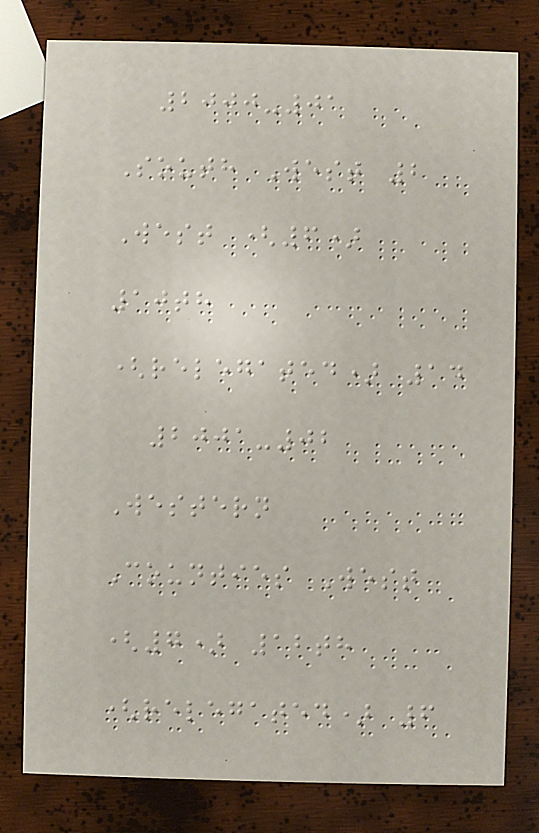2000-01
South West 2
West (6)
10th
(relegated) 14
2001-02
Western
Counties West
(7) 12th
(relegated) 6
